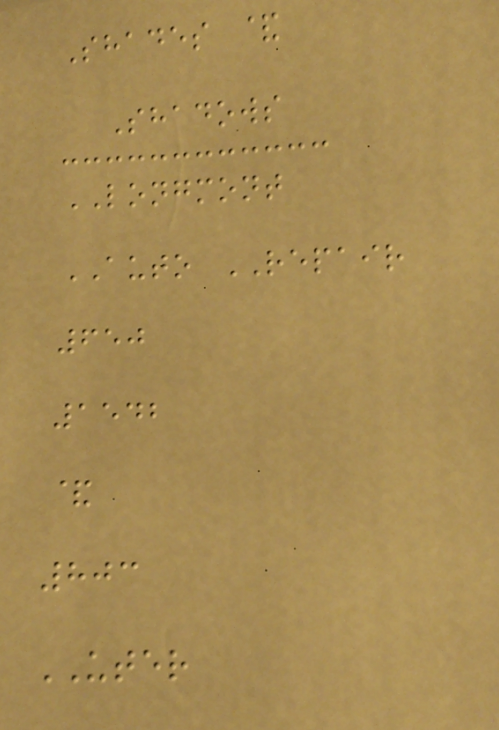Shades &
Shadows
LONGMONT
AUTO REPAIR
650
1542
&
803
UTER
